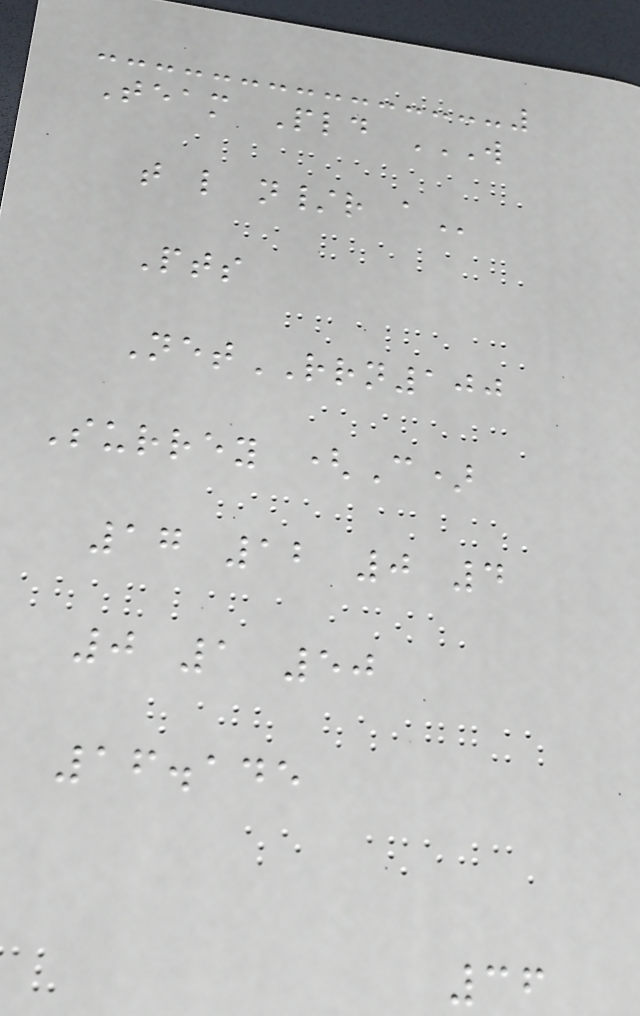Team Pld W
T L N/R A
Pts
NetRRN100
Surrey (C)
17 12 0 4
0 1 50
16.145
36
